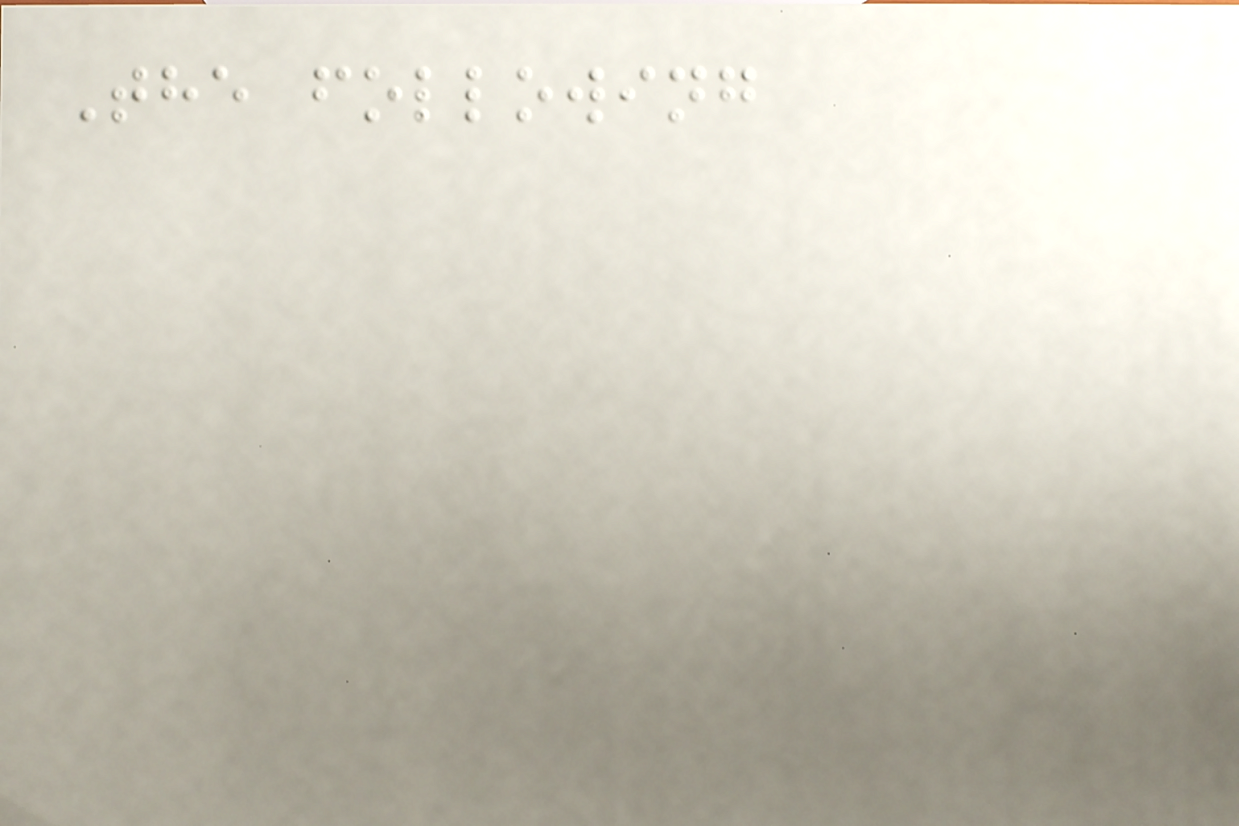The following
